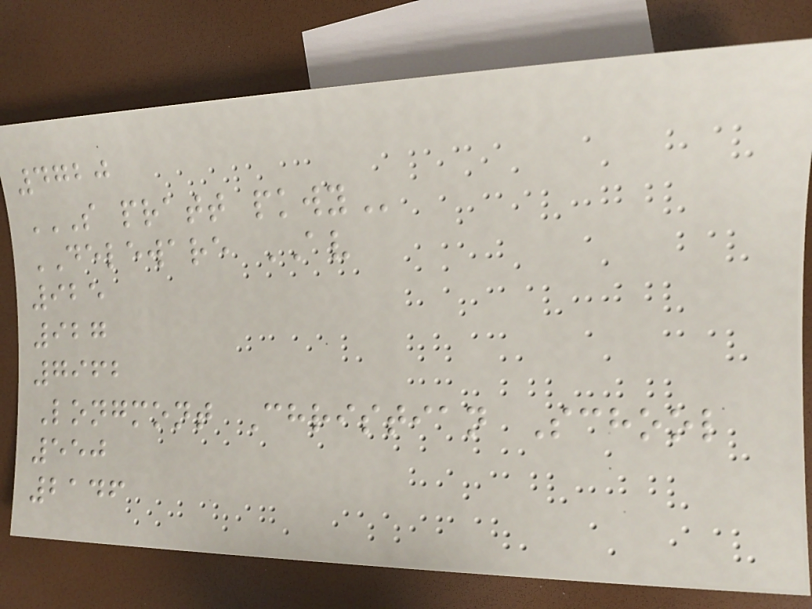4720
S PRATT PKWY
DELEWARE AV
925
927
7962
Longmont Christian School
550
2146
